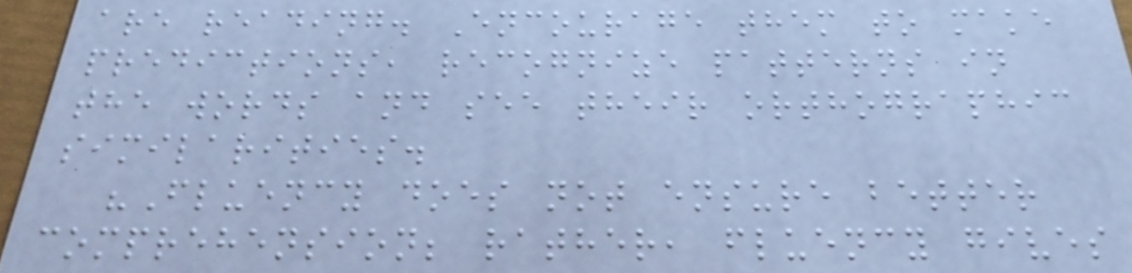are reading. Encourage them to make
predictions, recognize patterns in
the words and see their orthographic
similarities.
"Fluency does not ensure better
comprehension; rather, fluency gives
